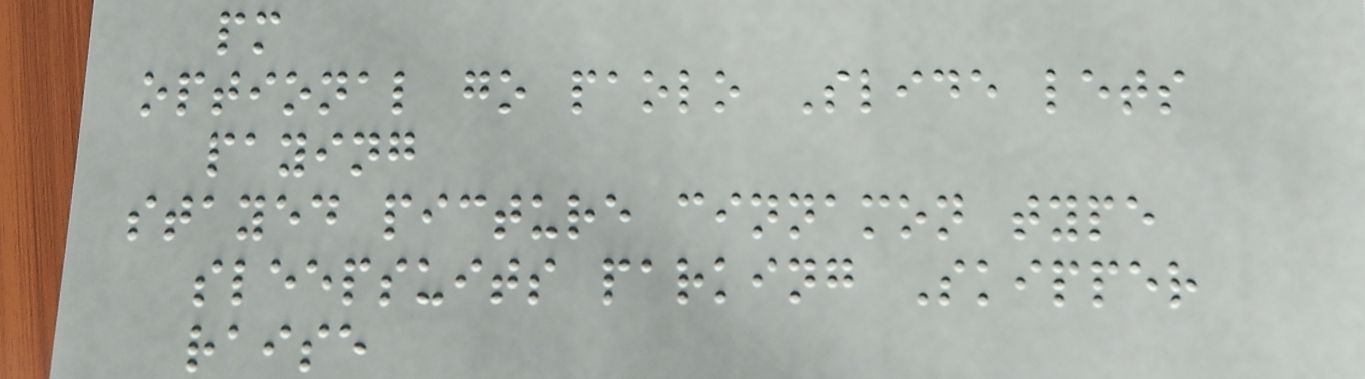pm
optional go paolo Slide lets
paying
stayed picture cinnamon type
sleepsuits parking Skipper
raise
